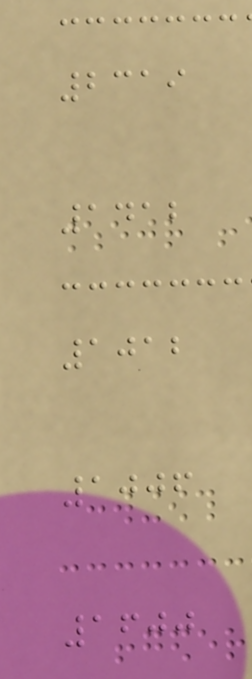2319
1412
1012
1006
1600
